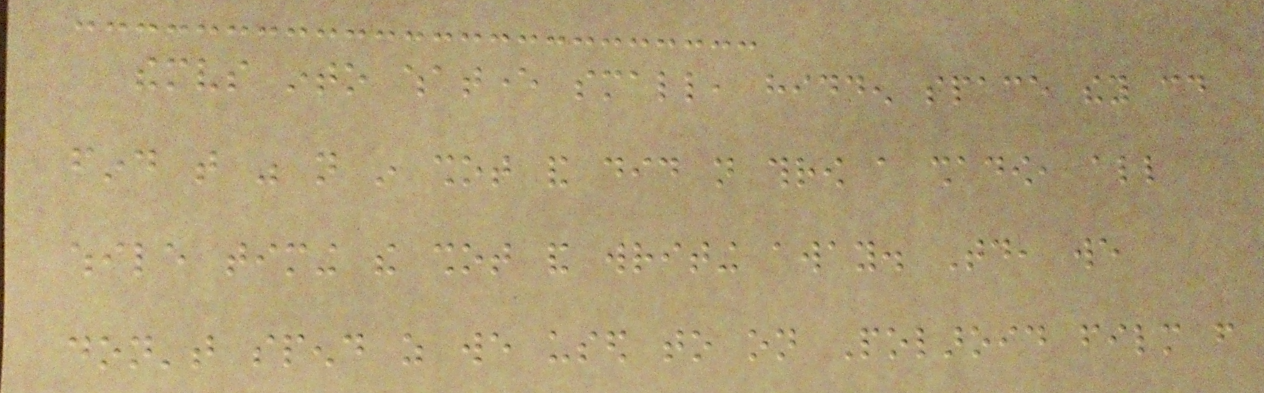themselves into whatever small, hidden space they could
find that was not in shot and did not throw a shadow, all
while timing the shot and writing away. Today, we
don't spend as we used to on Polaroid film from
